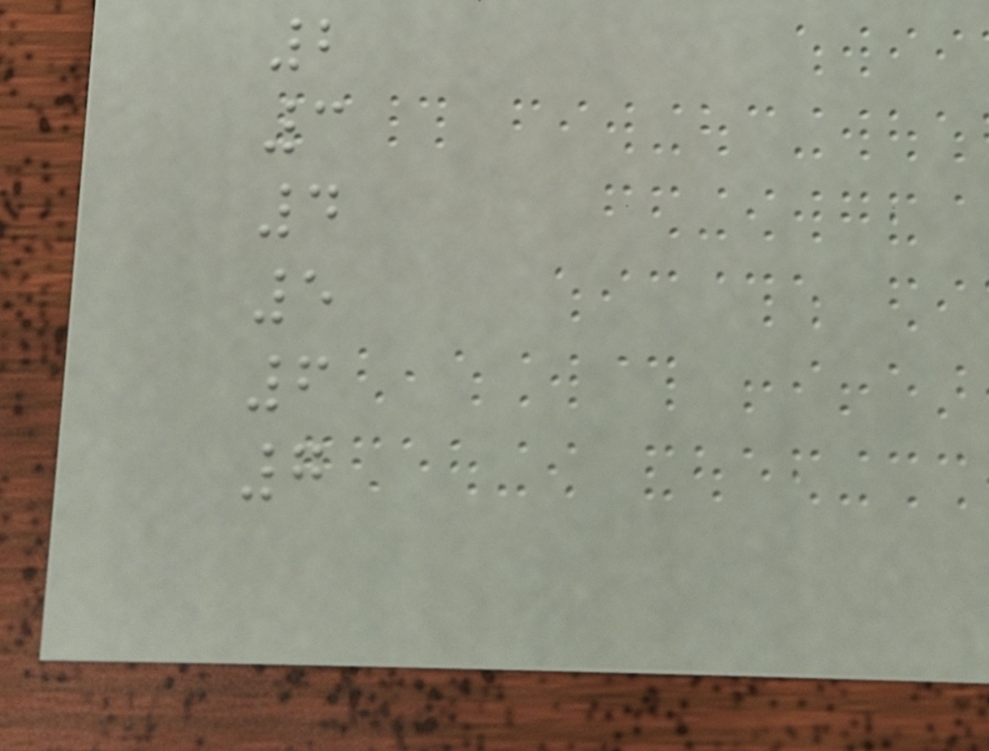2
3
4
5
6
7
